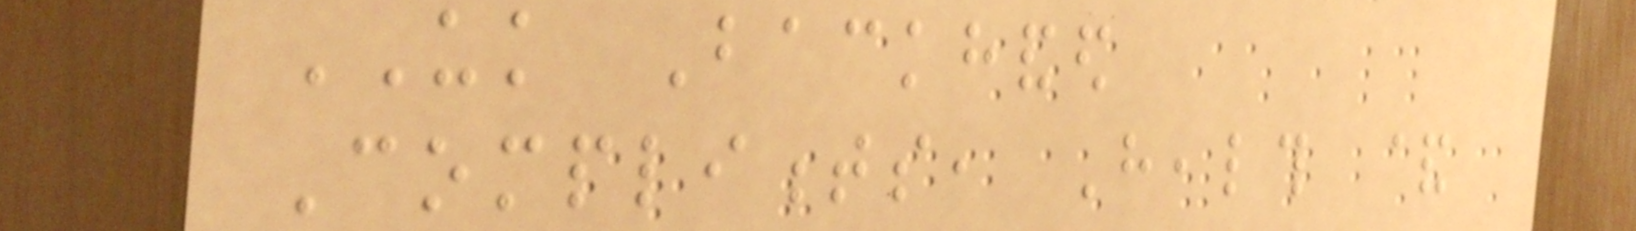UK Backhanded
Compliments, Health &
